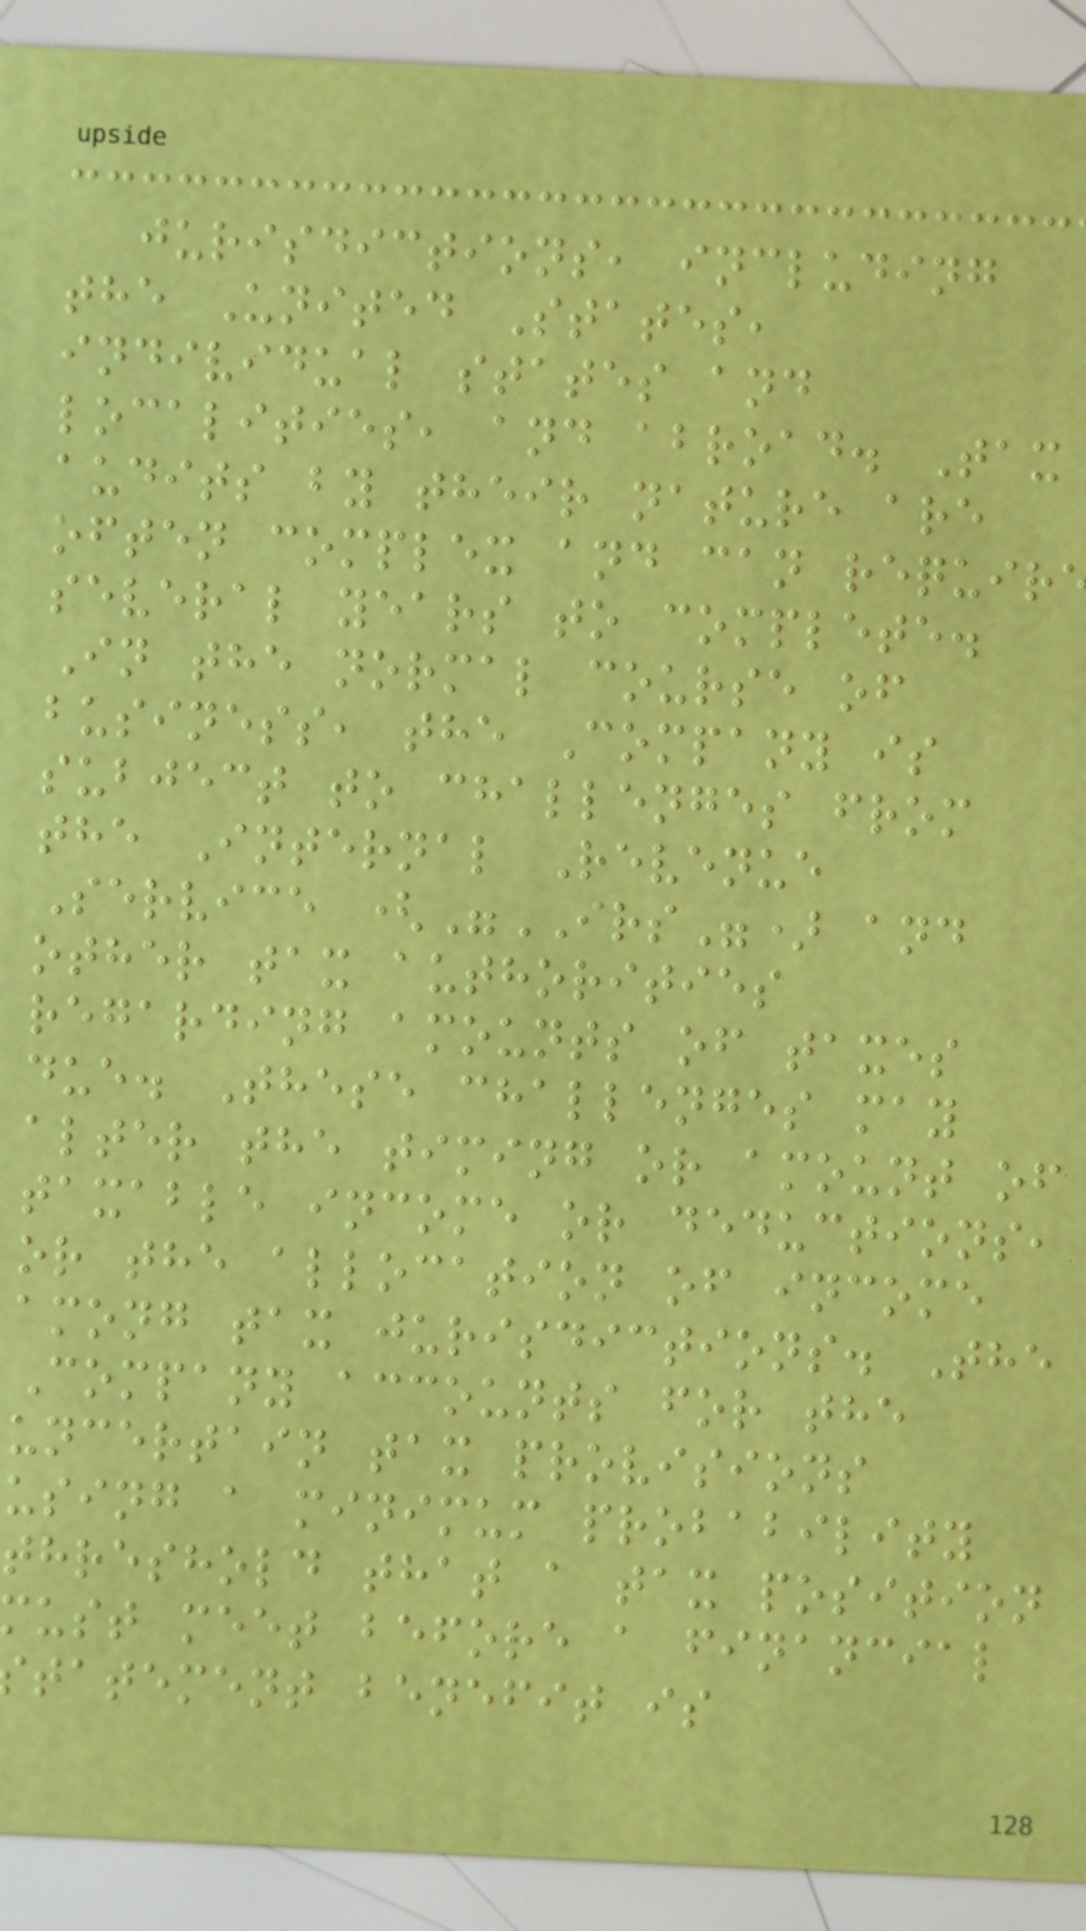jurisdictions, including
the United States,
individual states and
localities, and abroad. Tax
audits by their nature are
often complex and can requir
several years to complete.
In the normal course of
business, the Company is
subject to challenges from
the Internal Revenue
Service ("IRS") and
other tax authorities
regarding amounts of taxes
due. These challenges may
alter the timing or amount of
taxable income or deductions,
or the allocation of income
among tax jurisdictions. The
Company accounts for the
uncertain tax provisions
using a minimum probability
threshold that a tax position
ust meet before a financial
tatement benefit is
